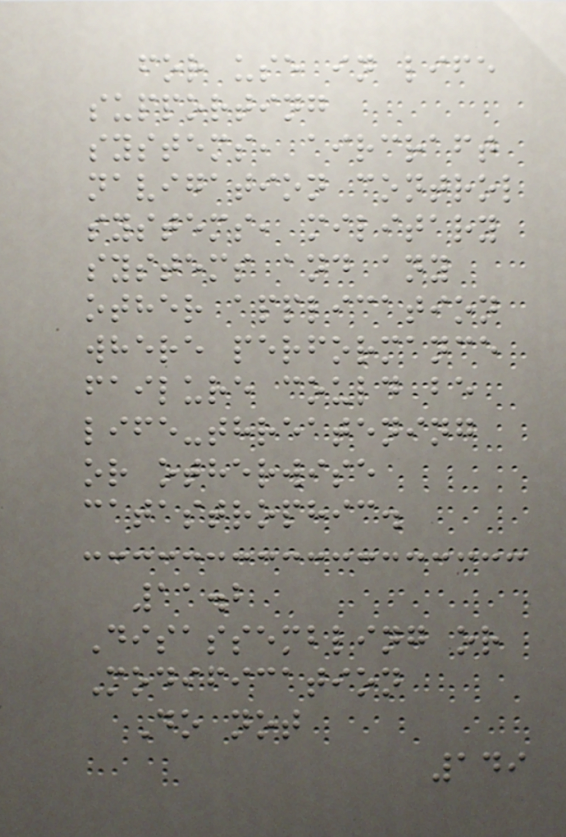for use in life
supporting
systems, aircraft
navigation control
systems, military
systems and any
other application
where performance
failure could be
life-threatening
or otherwise
catastrophic.
11.2
Disassembling or
Modification
Do not
149
